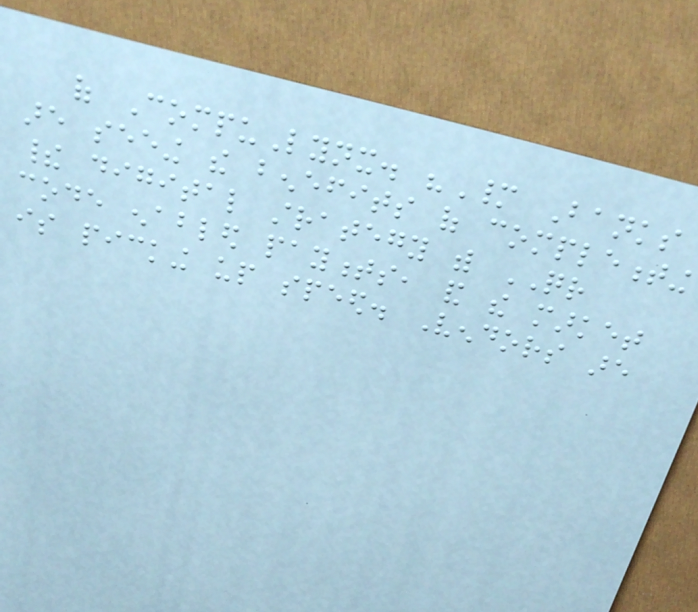of CompuLynx. "Many Banks
are seeing the benefits of complementing
their digital strategy with QR
code enabled payments, and the market
is picking up speed. Vendors are
